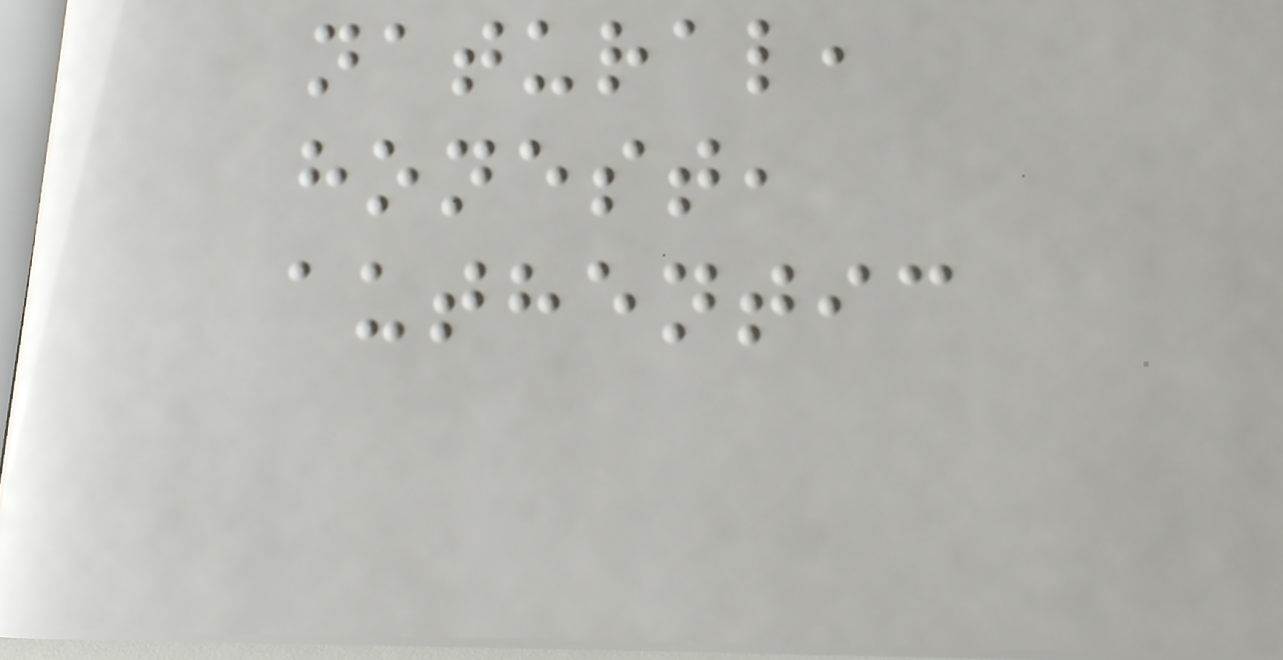natural,
honest,
authentic
